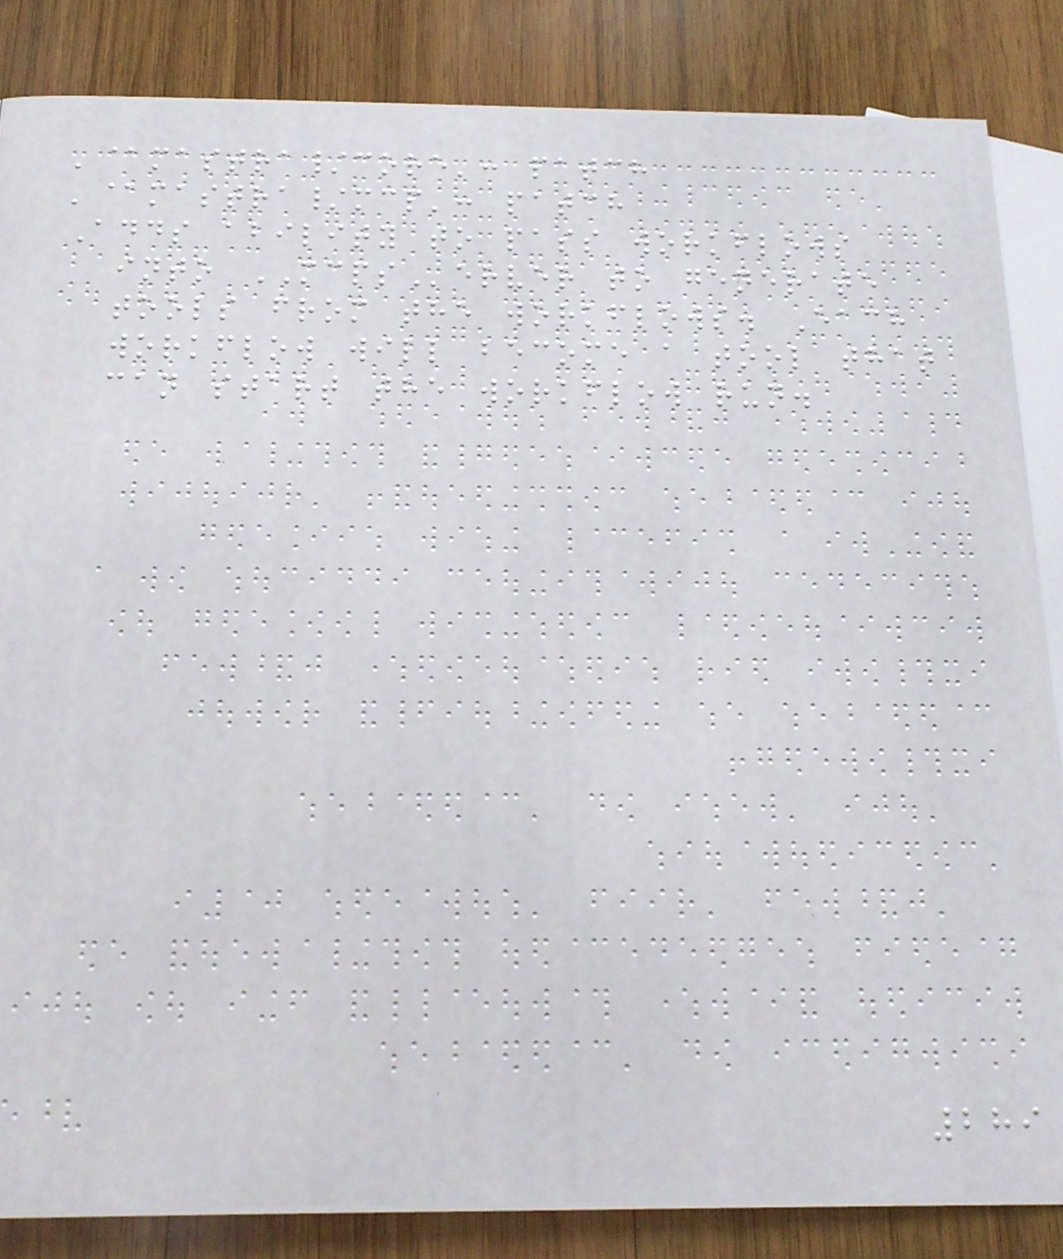'@mastra/core': patch
'@mastra/mcp': patch
Adds ability to pass workflows
into MCPServer to generate
tools from the workflows. Each
workflow will become a tool that
can start the workflow run.
289
